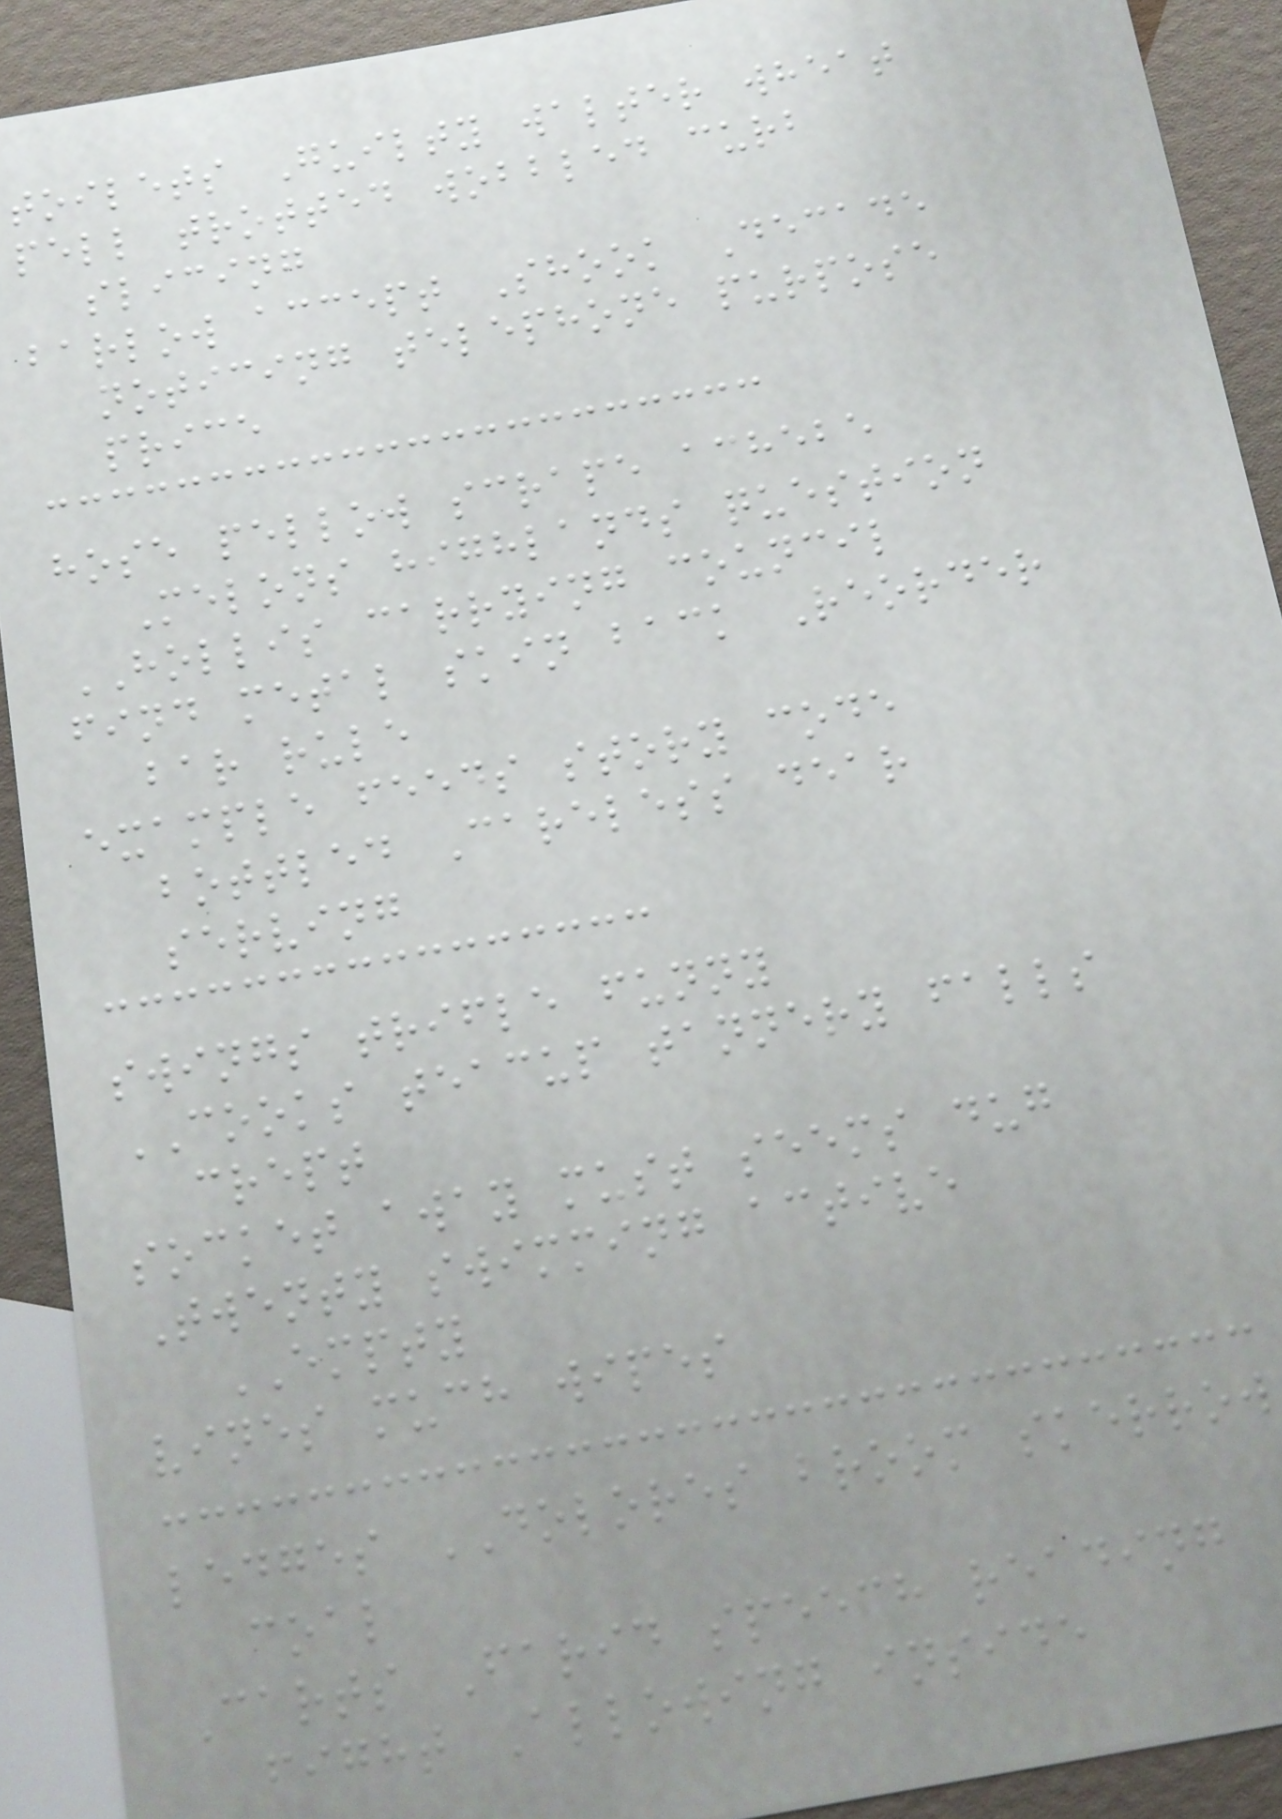toilets Guilty walter wheat
pell trotted wobbled curb
slicing
barlow accept Shook Decade
noticing telephone purpose
price
hose pellow scrape achebe
Melons highlands question
HOLLIS carrying council
find metal skin back Reorder
bar rule
example feeds story code
bottled Careless dear
serving
swings trifle funny
COOKS teacup tannery falls
crept
socket away must seems dug
Twenty swimming active
EMPTY
vines much wipes
ledges DOLORES broom skerrow
coal
Carts Farid speech reading
fight Allowing inside
